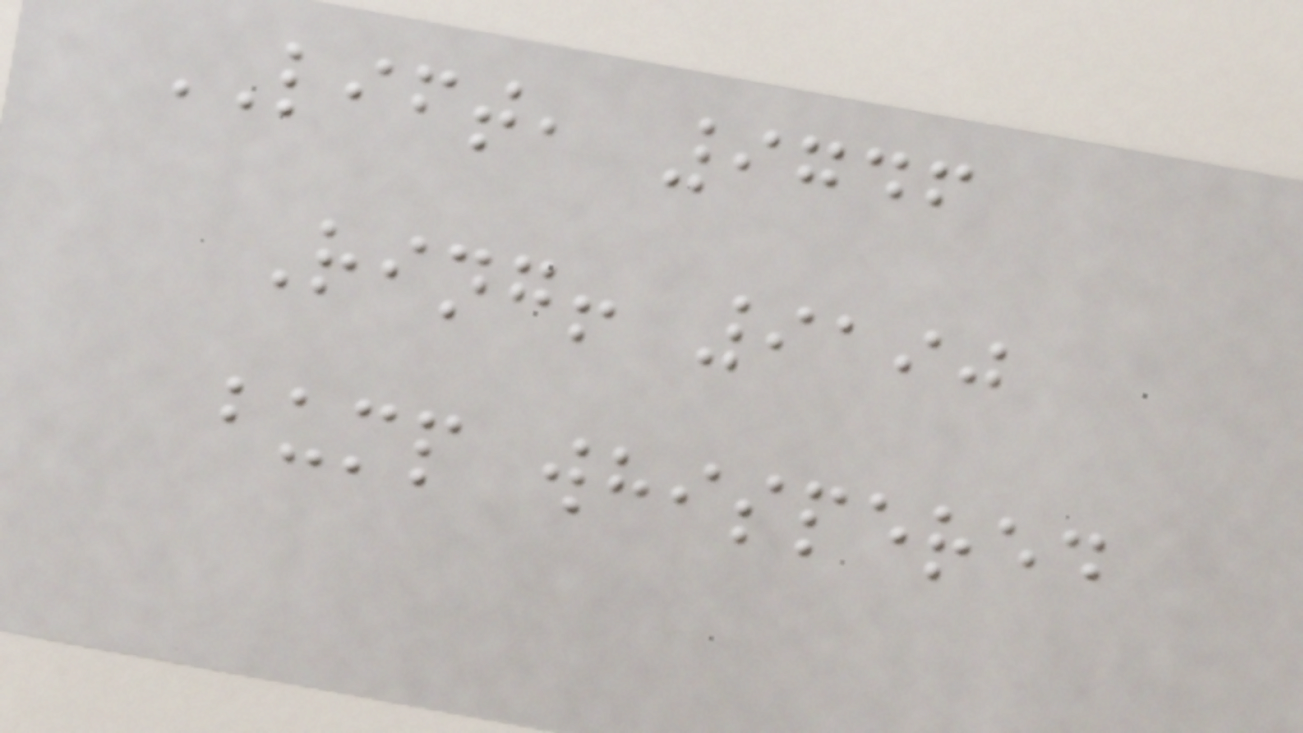LIFT, 9746
Ring! 9190
bump whispered
